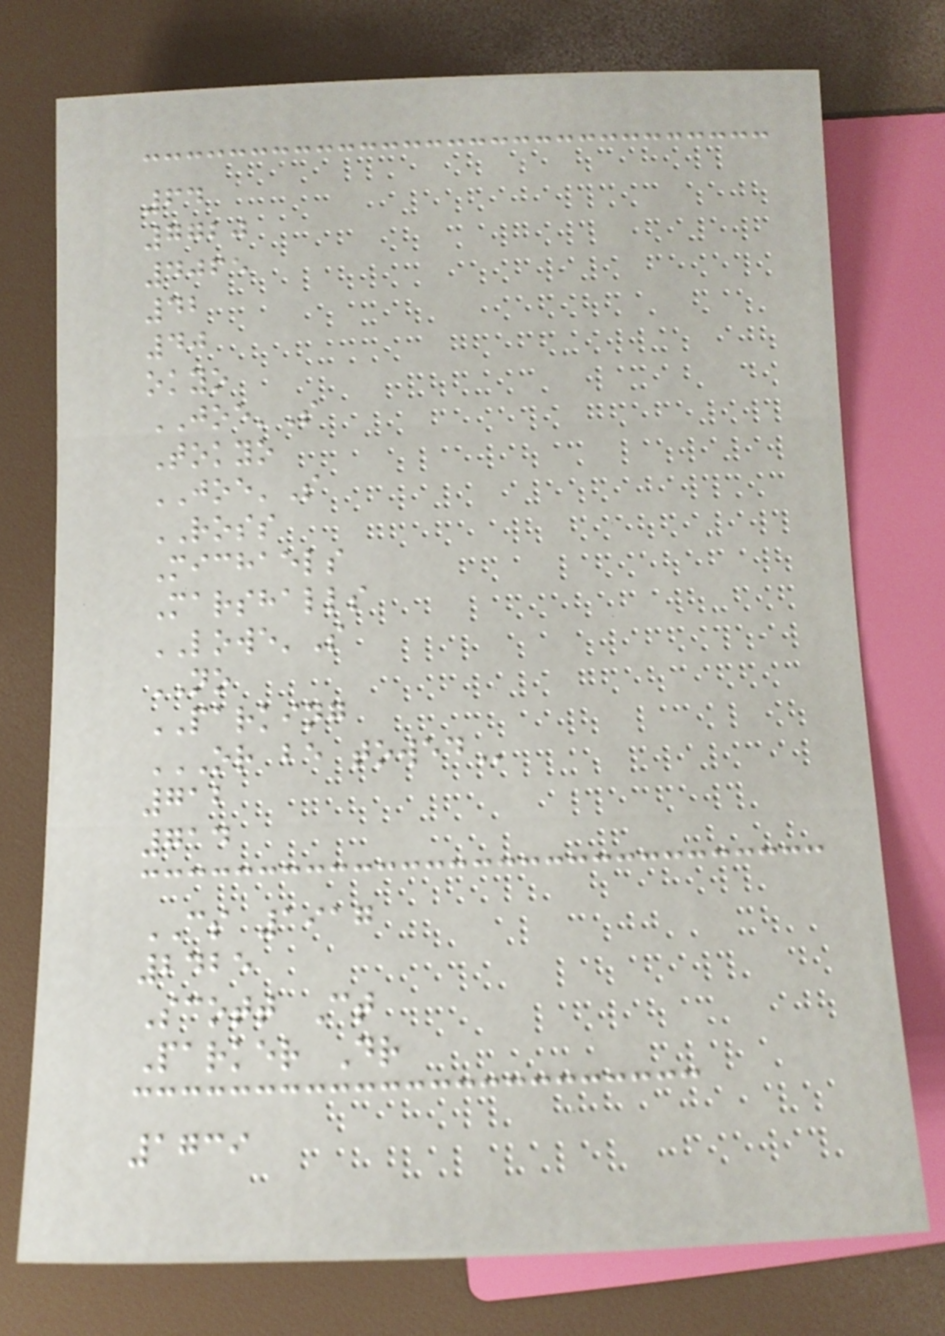64
7720
4065
42
40
okyo
JOE'S
Tokyo
JOE'S
ROSS
Michaels
Marshalls
LOWE'S
NO
PARKING
OR BE TOWED
712
714
CS 1917
2425
Scott Ct
Parker Dr
1739
